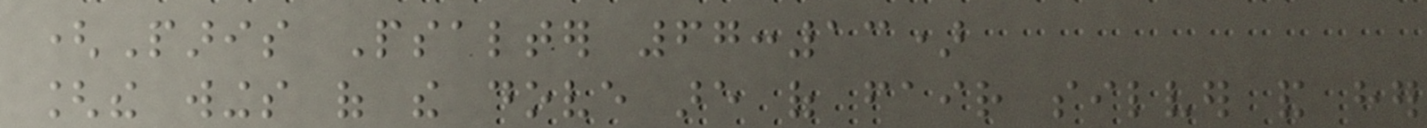(Paris Psalter 67:13)
[the wings of the dove are of fair silver and her
